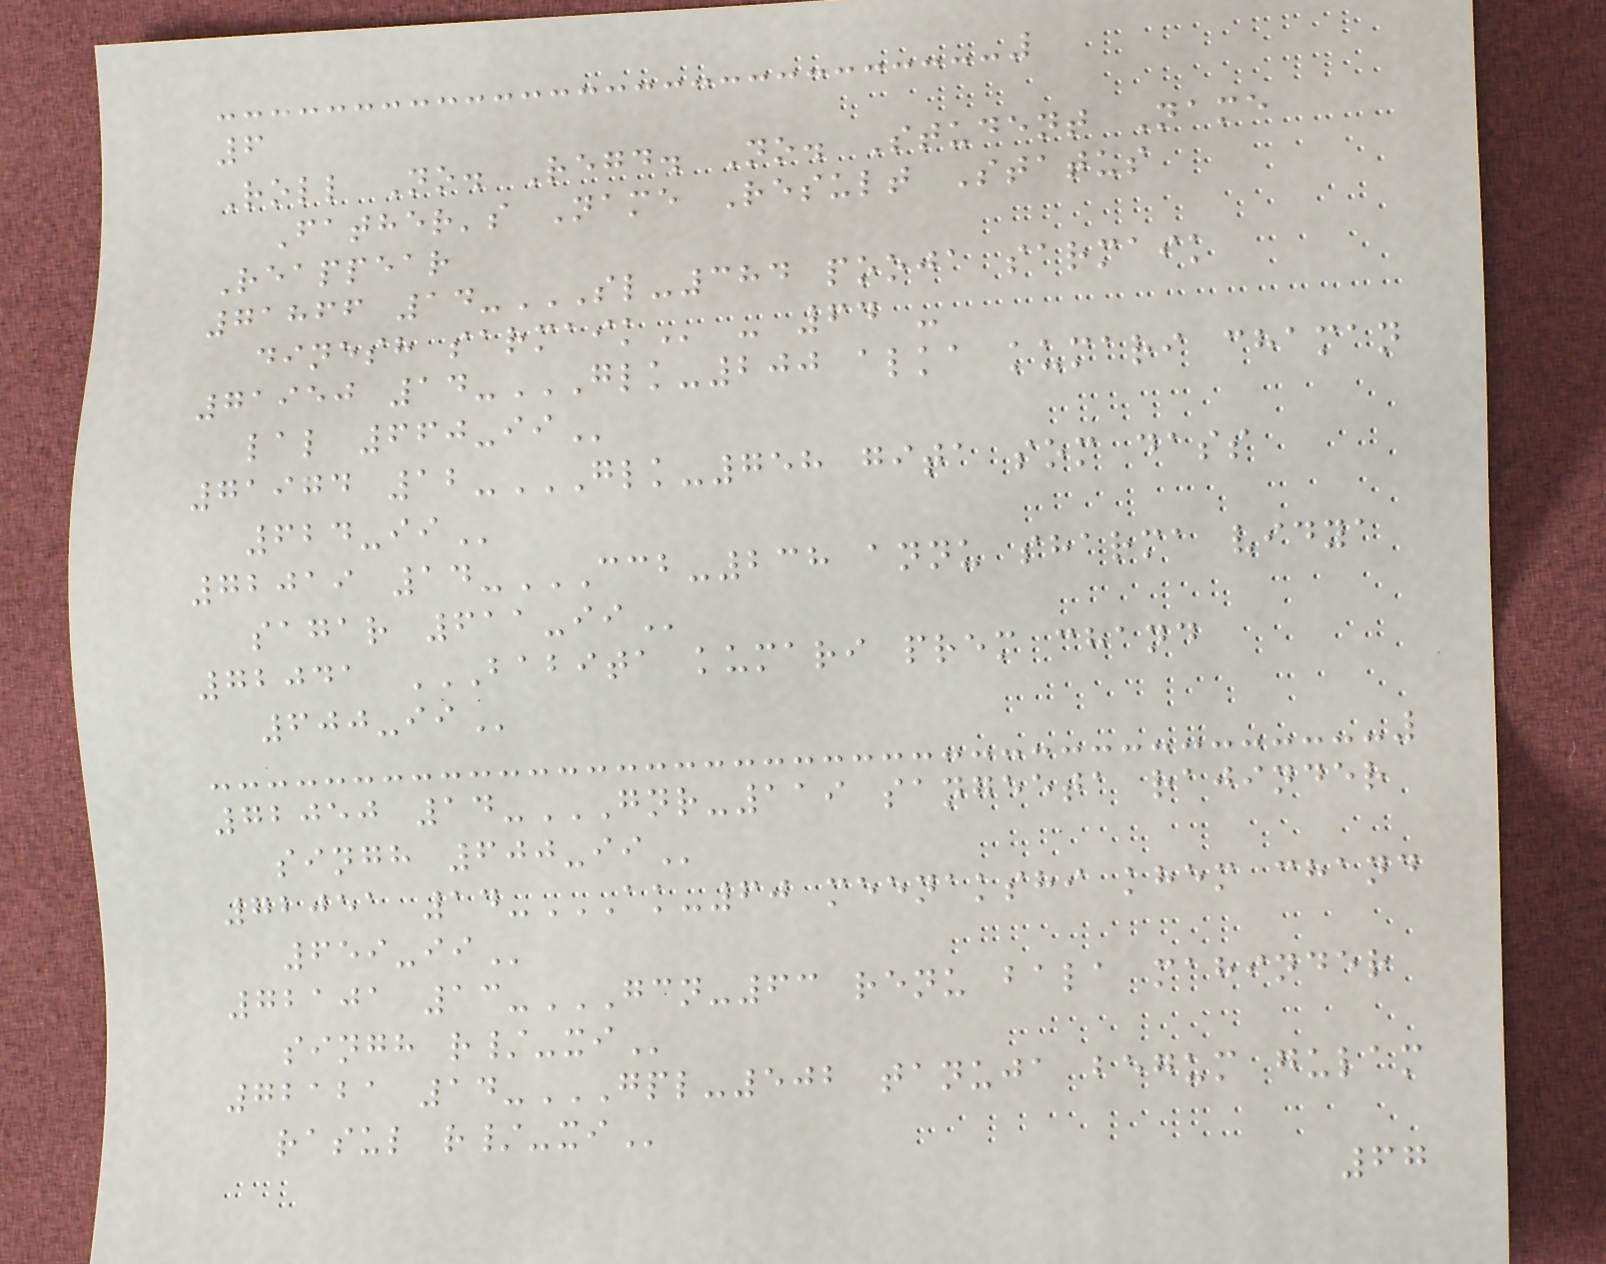6
Roll No. Regd. No. Student Name
Father's Name Result Status
Reappear
71866 14-SL-384 POOJA SARMAIK
DINESH SARMAIK - 64 -
71950 14-GLK-200 ALKA KUMARI CHAMAN
LAL 660-II
71974 12-GLK-758 GITA SOM DASS
624-II
72019 14-CCB-238 ANNU SHARMA VIDYA
SAGAR 611-II
72041 BABITA KUMARI PREM CHAND
600-II
72050 14-GNR-119 SANGEETA RAJINDER
SINGH 600-II
72051 14-AK-60 MEENAKSHI KHEM CHAND
659-II
72101 13-GCN-63 RENU BALA MAHINDER
SINGH R/-XI
72121 14-GPL-502 TANUJA BEGUM GULAM
RASUL R/-XI
67
